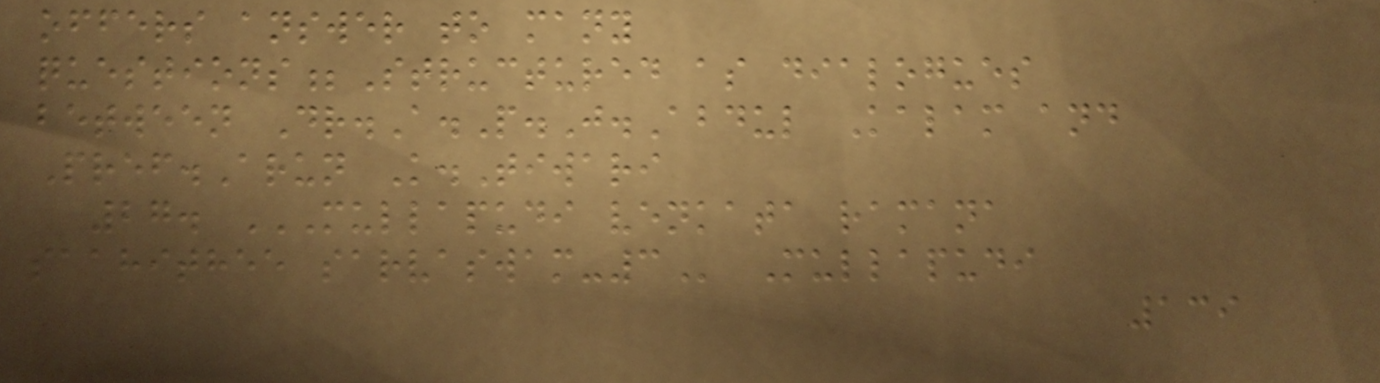offers answer to many
questions;Structured as dialogues
between Dr.A.P.J.Abdul Kalam and
Pref.Arun K.Tiwari
27. MULLAPUDI VENKATA RAMANA
SAAHITHEE SARVASWAM-3 Mullapudi
139
